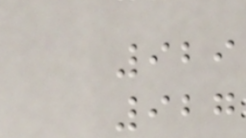929
927
